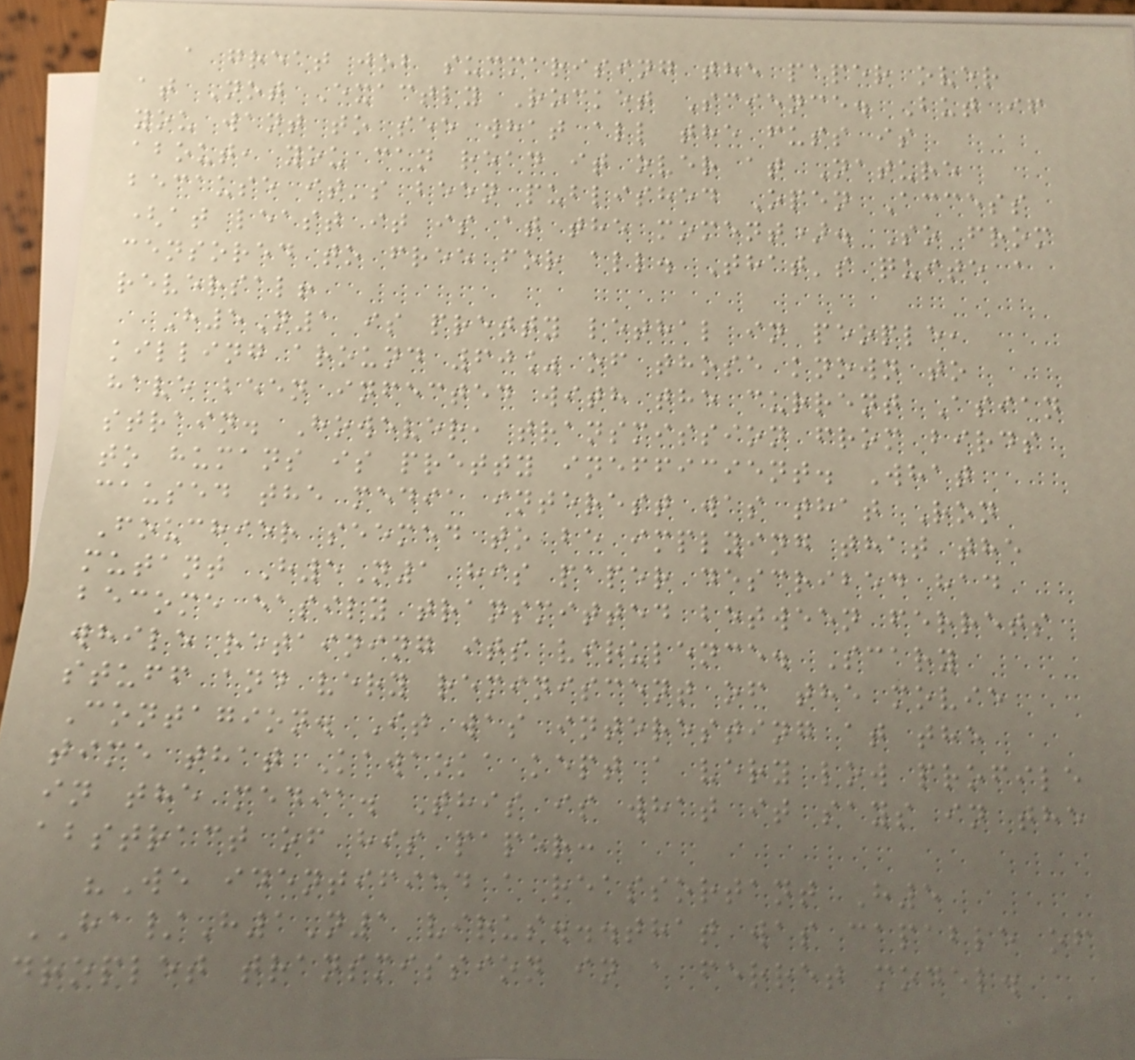a great job summarising the paper over
at Not Exactly Rocket Science. But if
you want to see what all the fuss is
about, you can read it over at Nature
because it's been published Open Access
(at least it is at the moment). So from
censored to free for all. That's quite a
reversal!
H5N1 is pretty lethal in people,
killing around 60% of those known to
have been infected with the current Asian
strain. However, transmission from birds
to humans is pretty inefficient. What
caused the media interest was that Ron
Fouchier seemed to be implying that the
mutant H5N1 his paper described had
become easily transmitted between ferrets
while retaining its virulence. Scary
stuff and very reminiscent of the movie
Contagion. It was interesting at the
time that Kawaoka kept a very low profile
in the media. This is what it says in the
abstract of his paper:
"We identified a reassortant H5
HA/H1N1 virus...that was capable of
droplet transmission in a ferret model.
